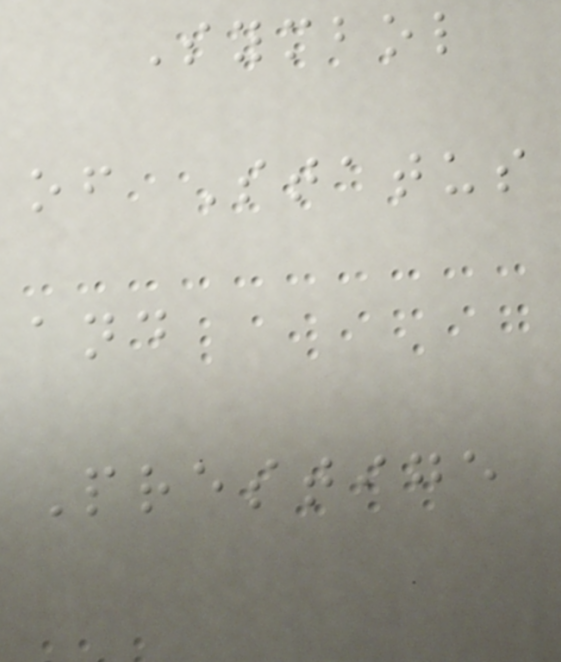Symbol
of Status
and
Prestige
